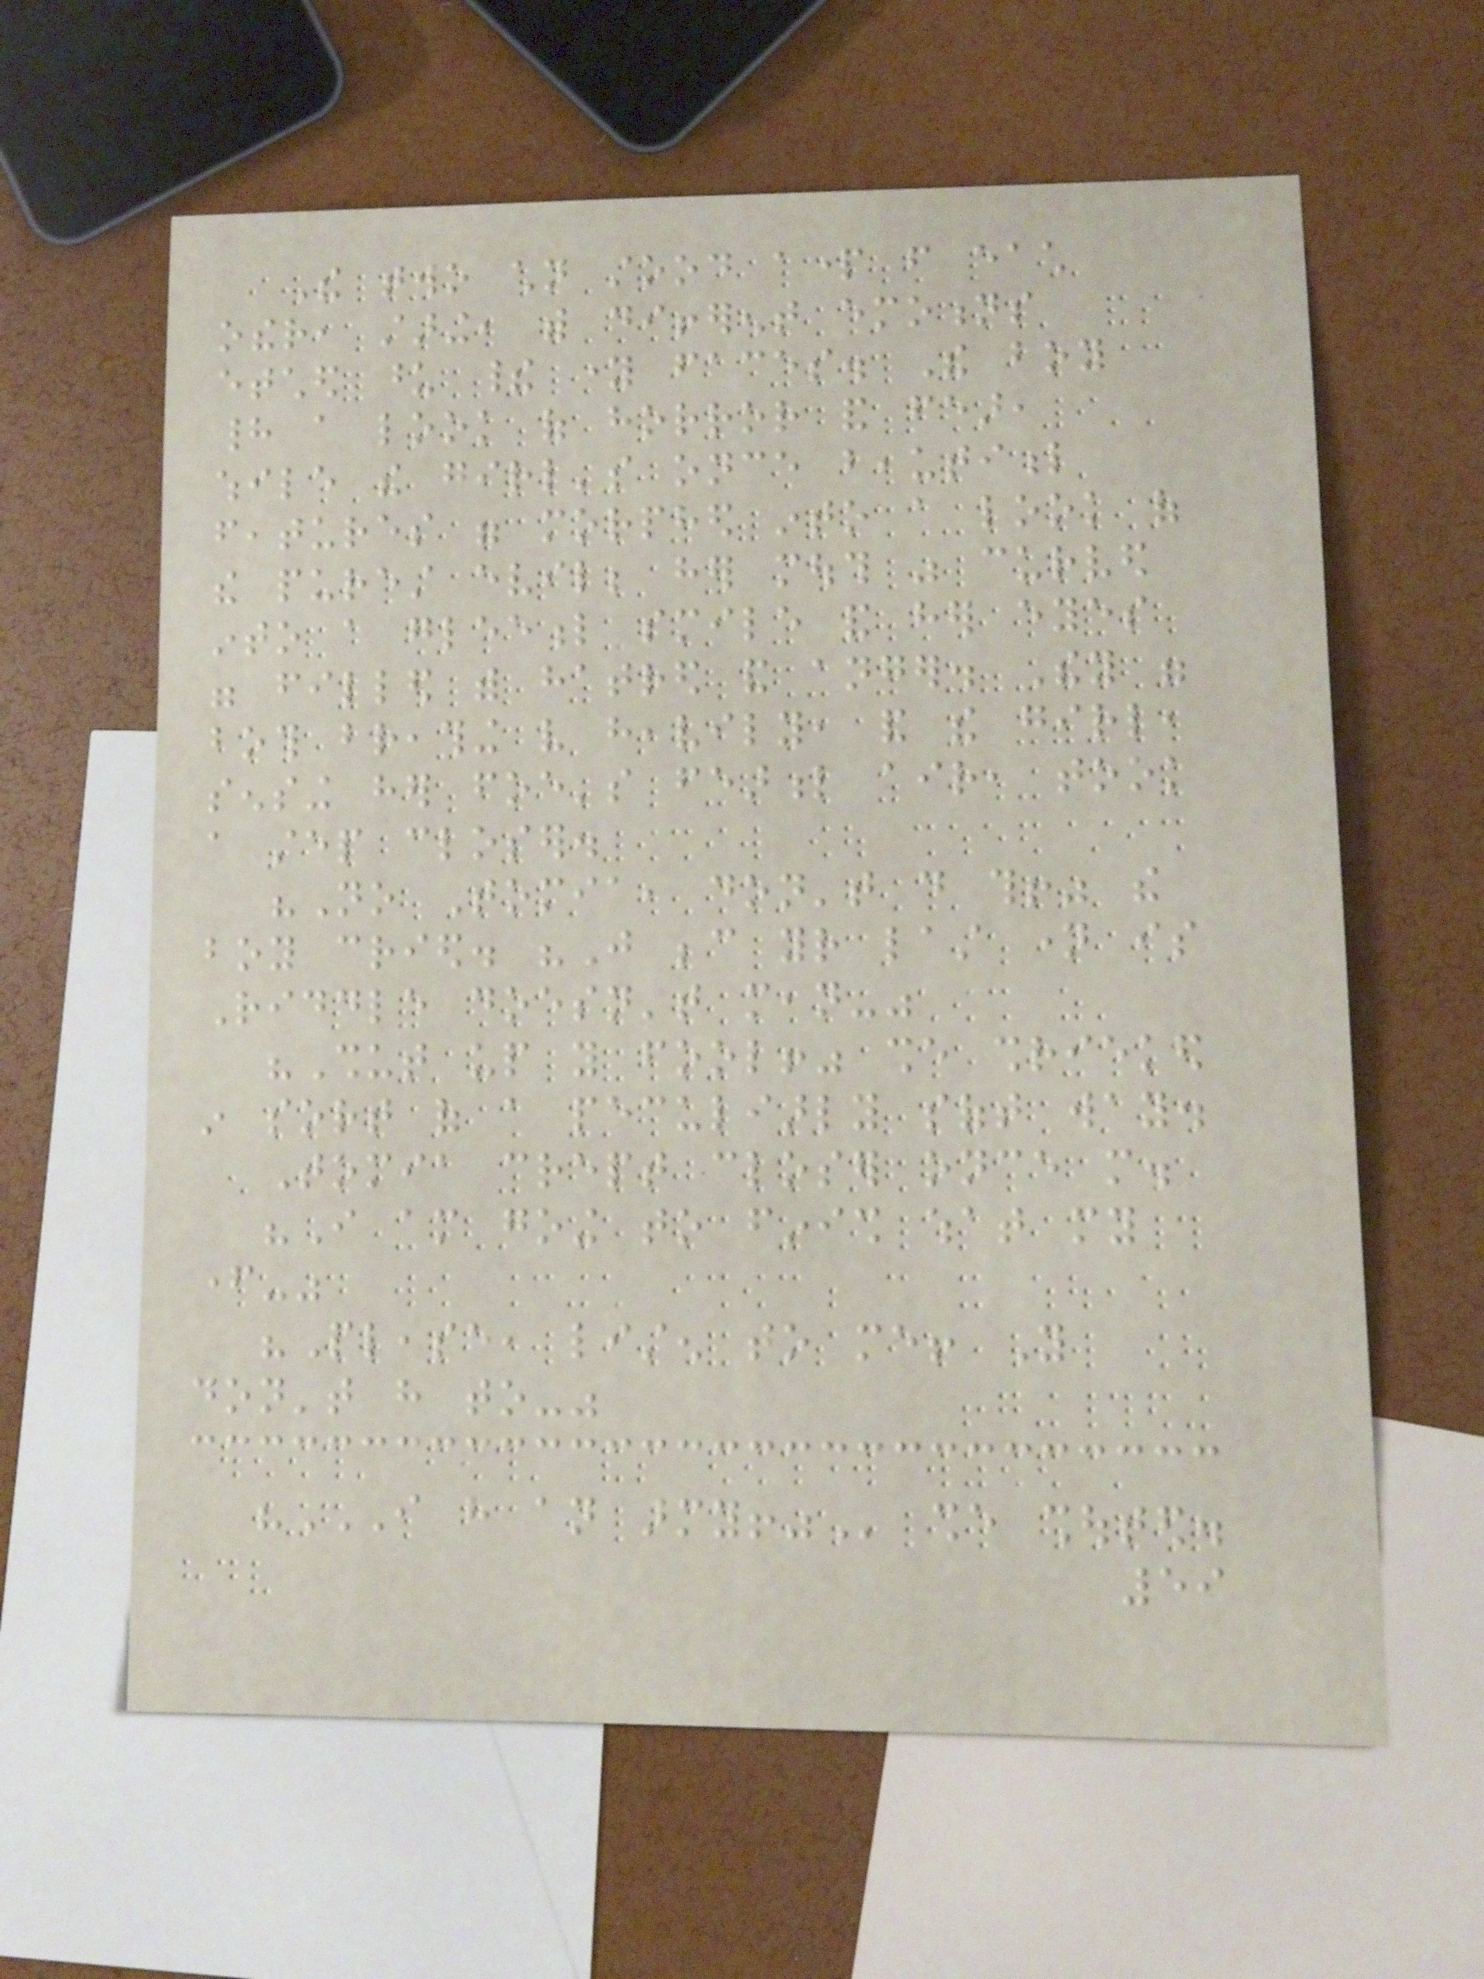The two children stood apart from each
other, staring, with different emotions
etched upon their young faces. The boy
had a look of horror and fear,
while the girl's once beautiful
features were morphed into a look of
the purest evil; her mouth was curved
into a gleeful smile and her eyes
were filled with hatred and anger. They were
both breathing very heavily, and the girl,
sensing her foe's fearful air, took
a step closer.
"No Tomia, don't do this!" the
boy cried. "Just because your last name is
Riddle doesn't mean-"
"Shut up you fool!" she shrieked
in sort of a peculiarly soft way.
Tomia crept closer once more.
"I am going to finish what my
father-"
"Please, listen to me! You
don't have to-"
"I HAVE AN ARMY!" she shouted.
59
